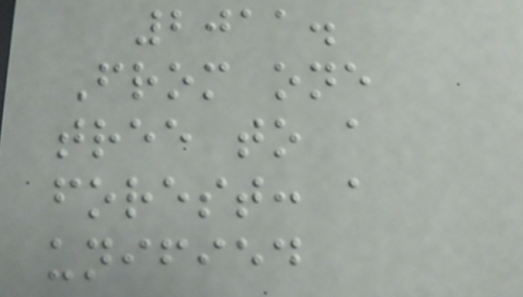2011.
From one
tree to a
forest: a
unified
